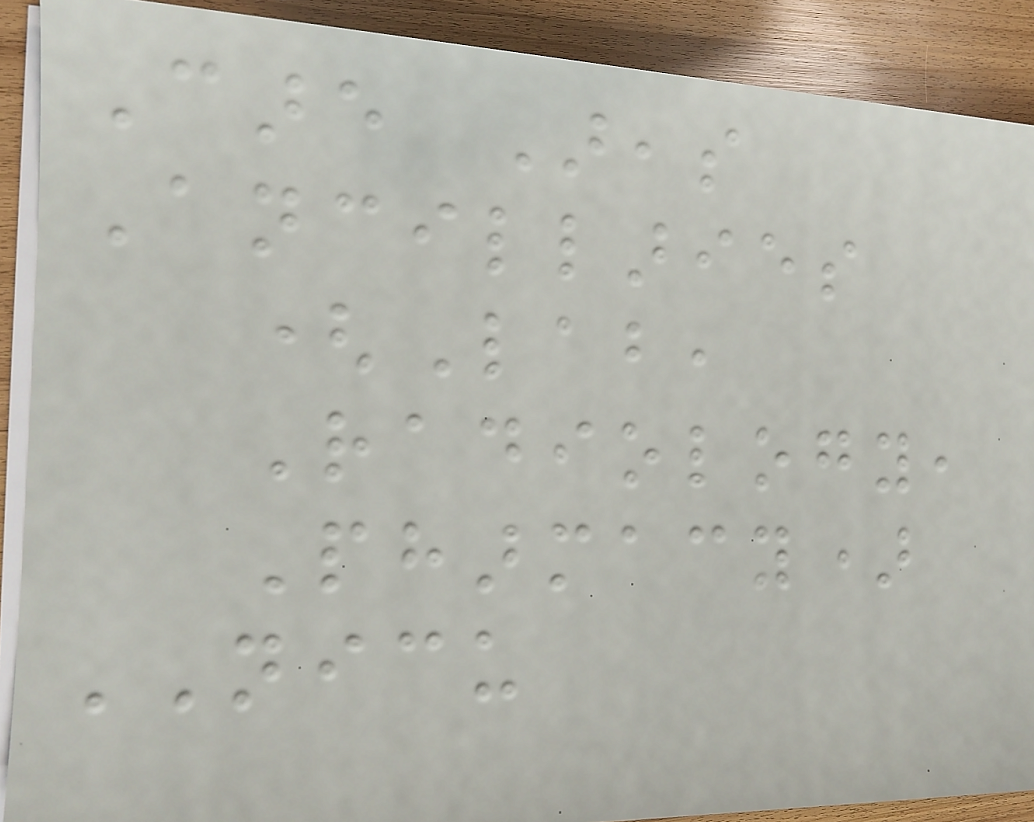Care Areas
Ancillaries
(Lab,
Radiology,
Pharmacy)
NICU
